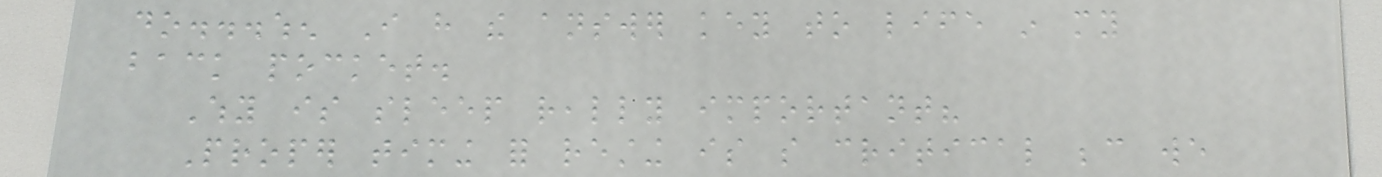do...when I have the answer key to life in my
back pocket.
Why is sleep really important?
Proper timing for resting is so critical because we
